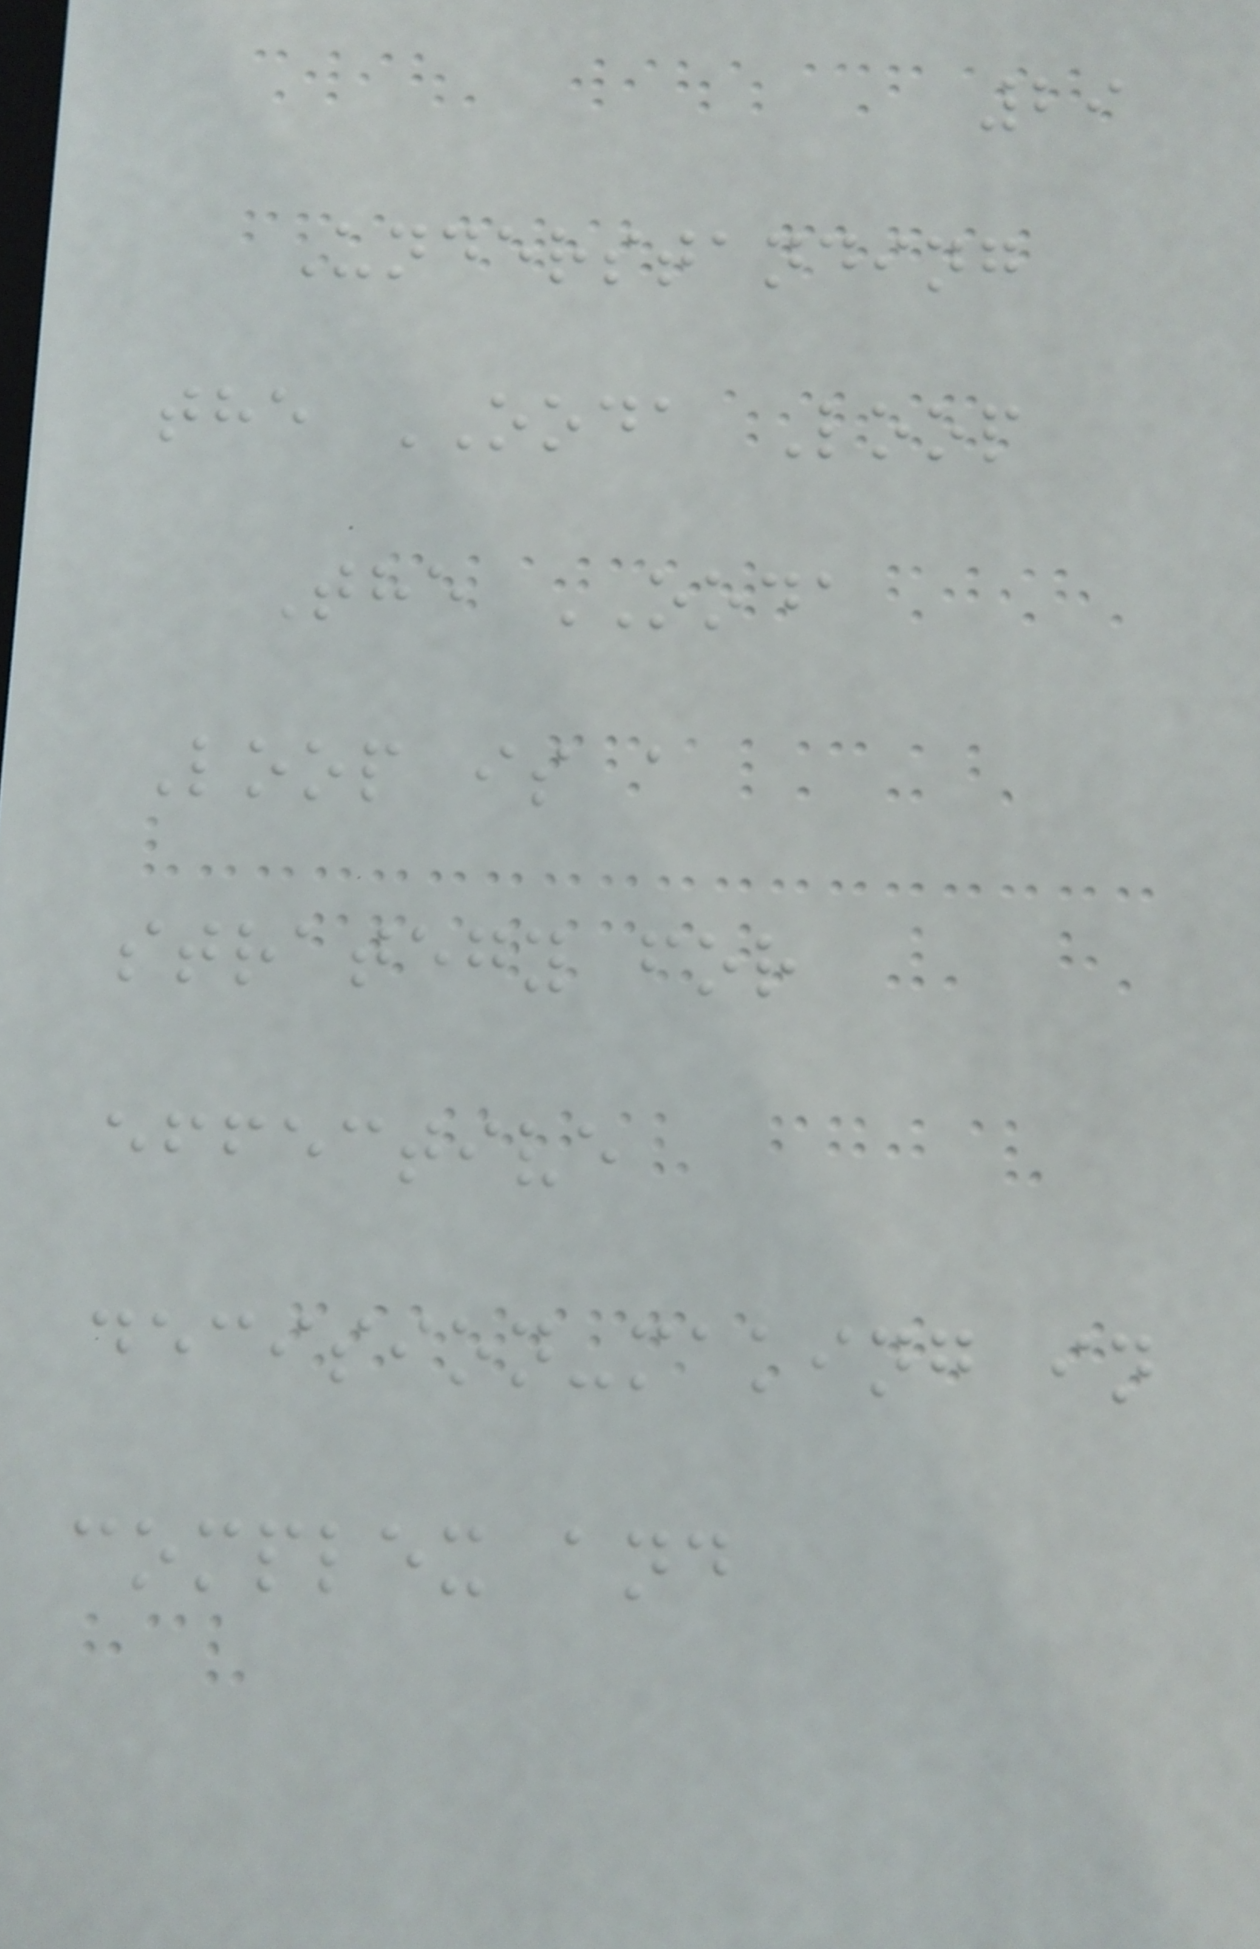29
Understanding
the OODA Loop
The OODA
Loop is a
strategy for
effective
decision-making in
complex and
